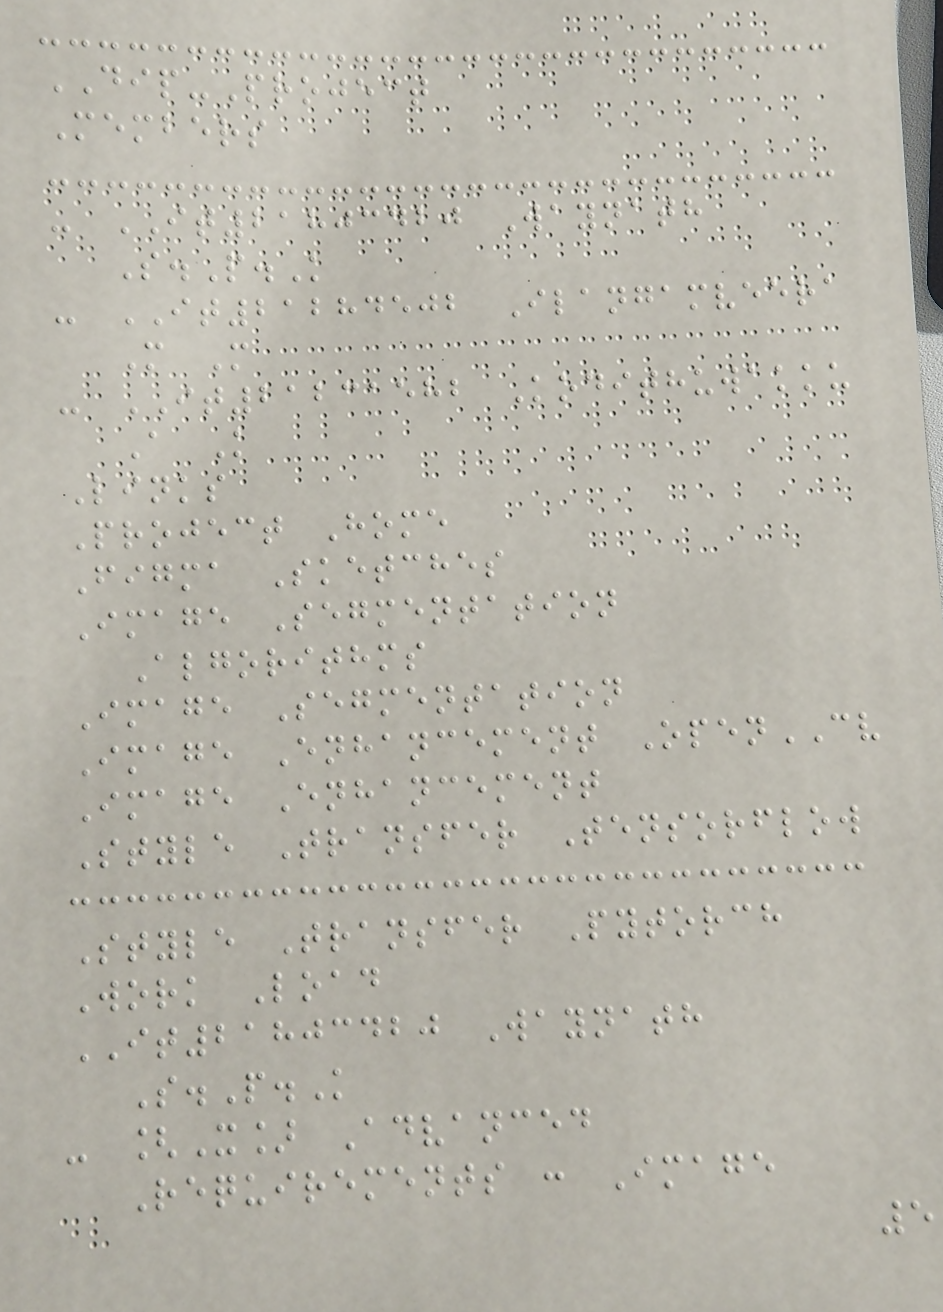DIP-Project
Members
- IT21803420 Waynath
S.P.K
- IT21284502 Ilangamveera
M M
- IT21231582 Kodithuwakku
A K
Links
Project Home
Figma Sketches
Image Segmentation
Algorithms
Image Segmentation
Image Enhancement OpenCV
Image Enhancement
Style Transfer Tensorflow
Style Transfer Pytorch
Work Load
IT21803420 Waynath
S.P.K
- [X] Advanced
Requirements : Image
5
